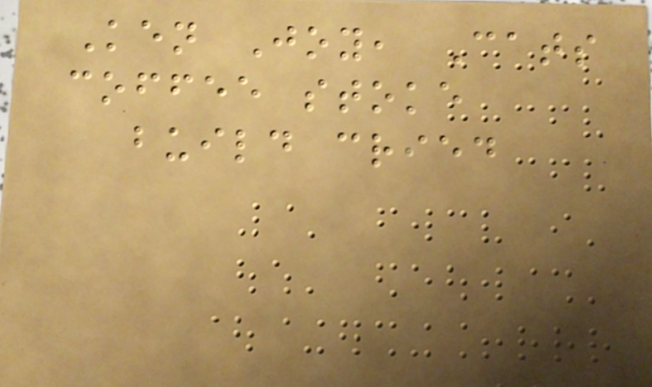Ken Joy, Cats
coffee stoke
build cried
